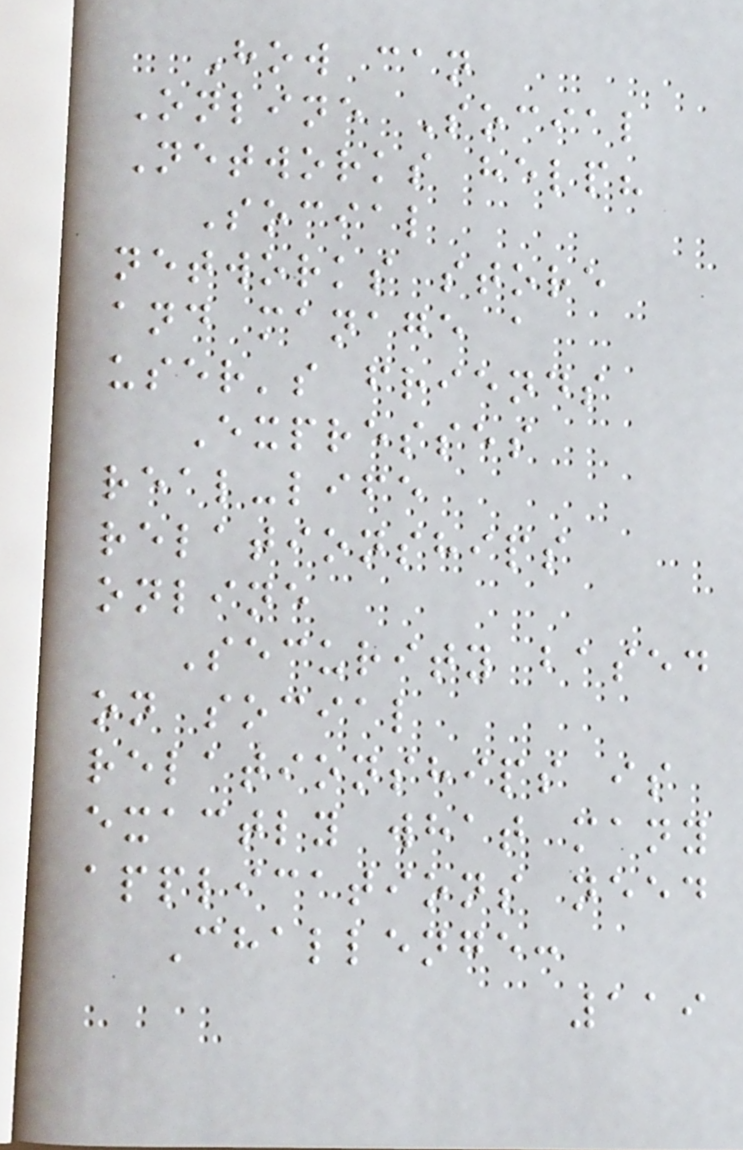How can
Online Social
Networks help?
Social
networks store
and manage a
user's friends
Expresses
real-life
relationships
online
Security based
on social
relationships is
exactly what many
applications need
Challenge:
119
